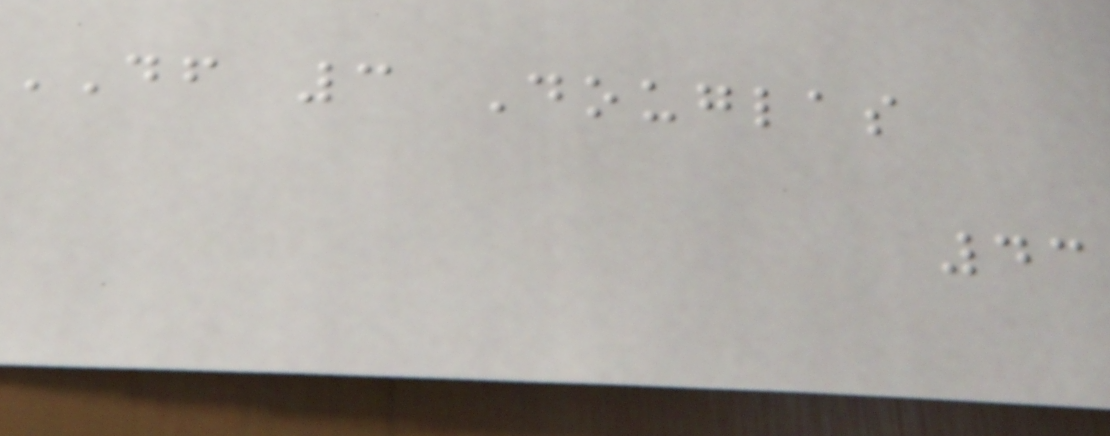DF 3 Douglas
43
